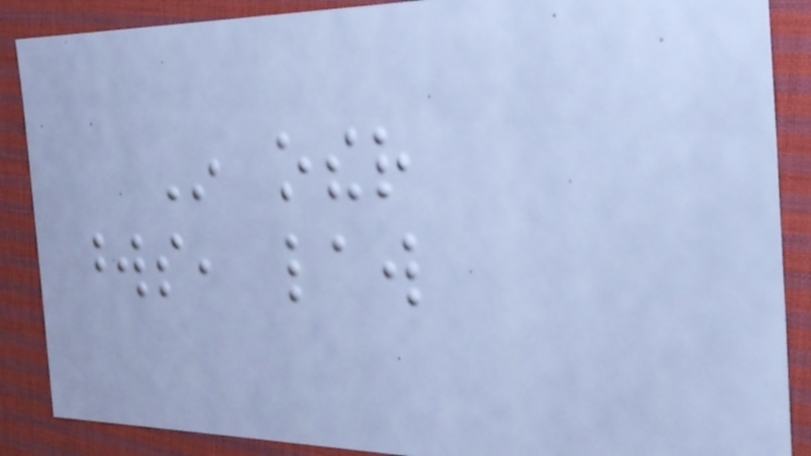In other
words, law
